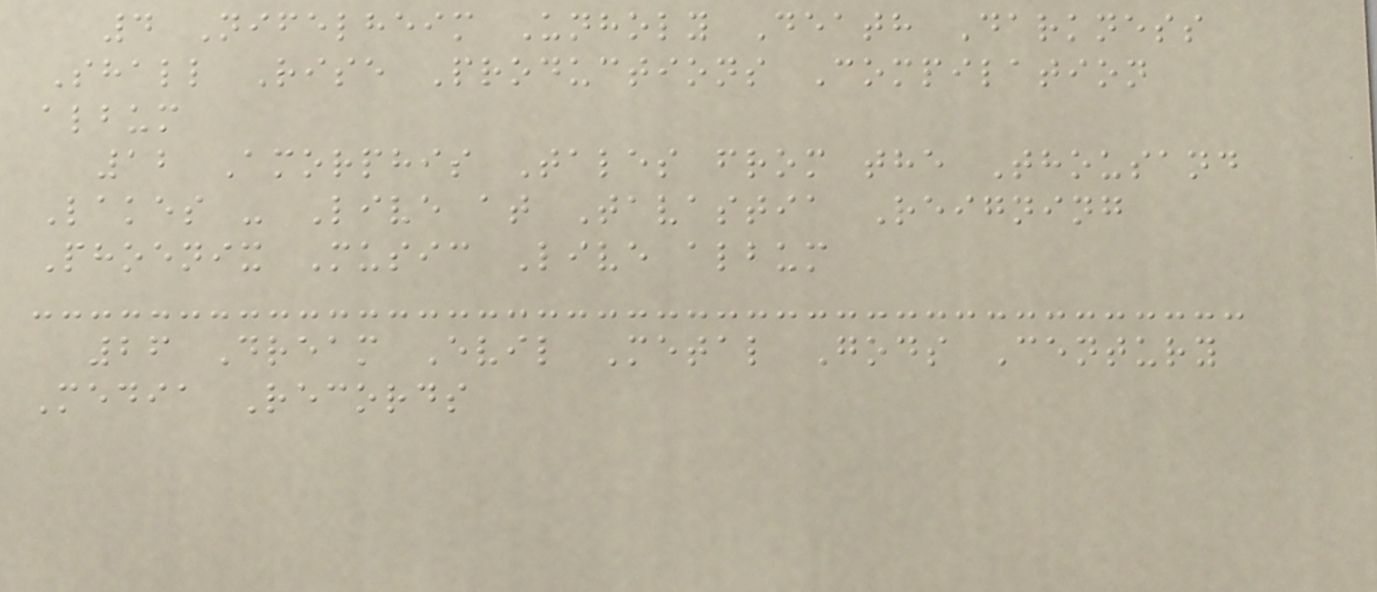4 Nifelheim Unholy Death Darkness
Shall Rise Productions Compilation
album
12 Amorphis Tales from the Thousand
Lakes - Live at Tavastia Reigning
Phoenix Music Live album
26 Dream Evil Metal Gods Century
Media Records
